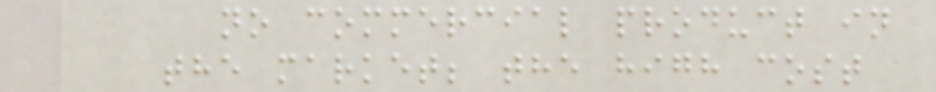no commercial product in
the market; the high cost
